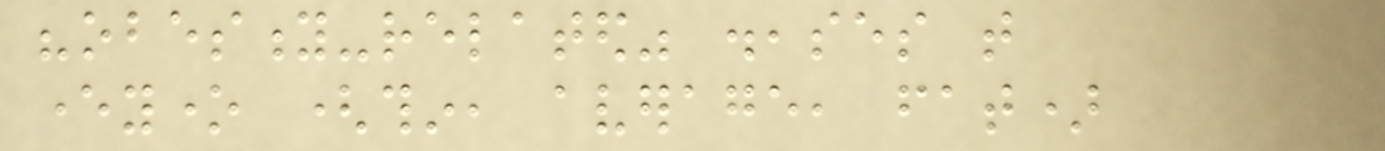"obesity-related" diseases that
everyone (thin, average, fat)
